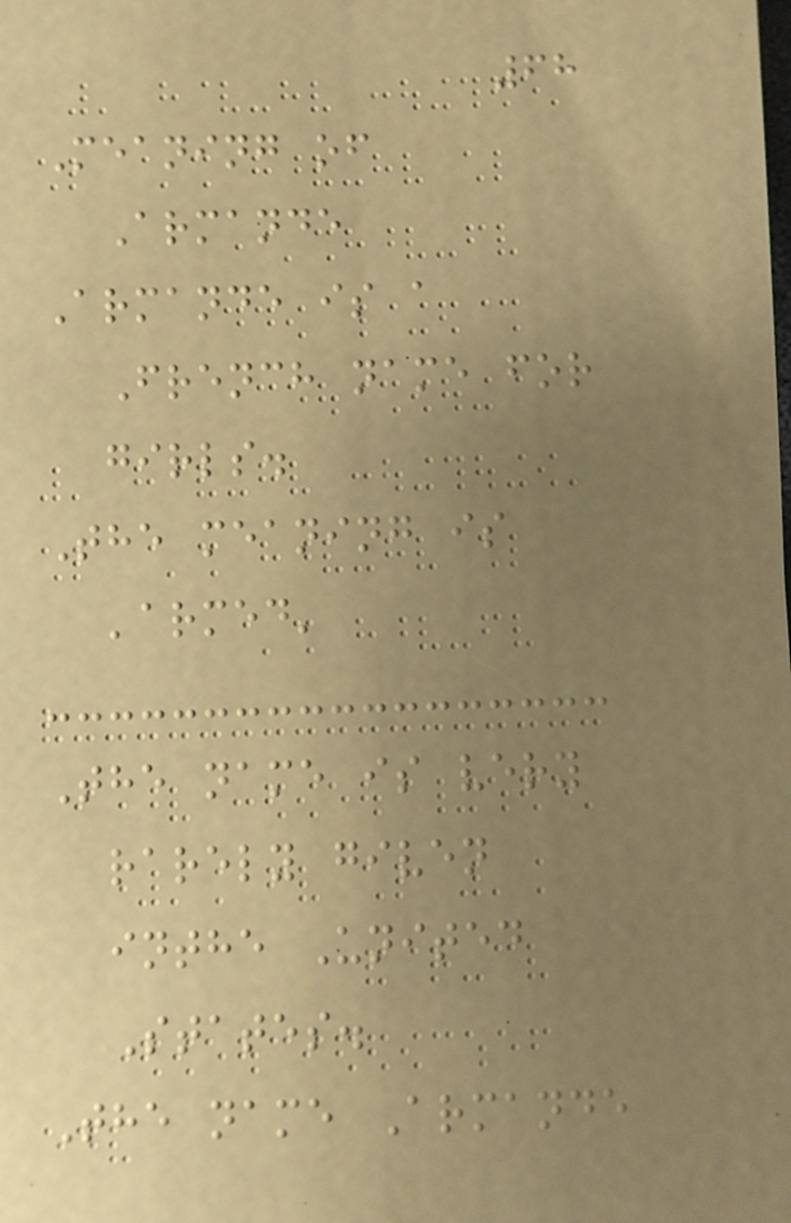68
Meaning of
Armande
Armande is a
French name for
girls.
The meaning is
'armed'
The name is very
rarely given
inthe United
States.
The name Armande
